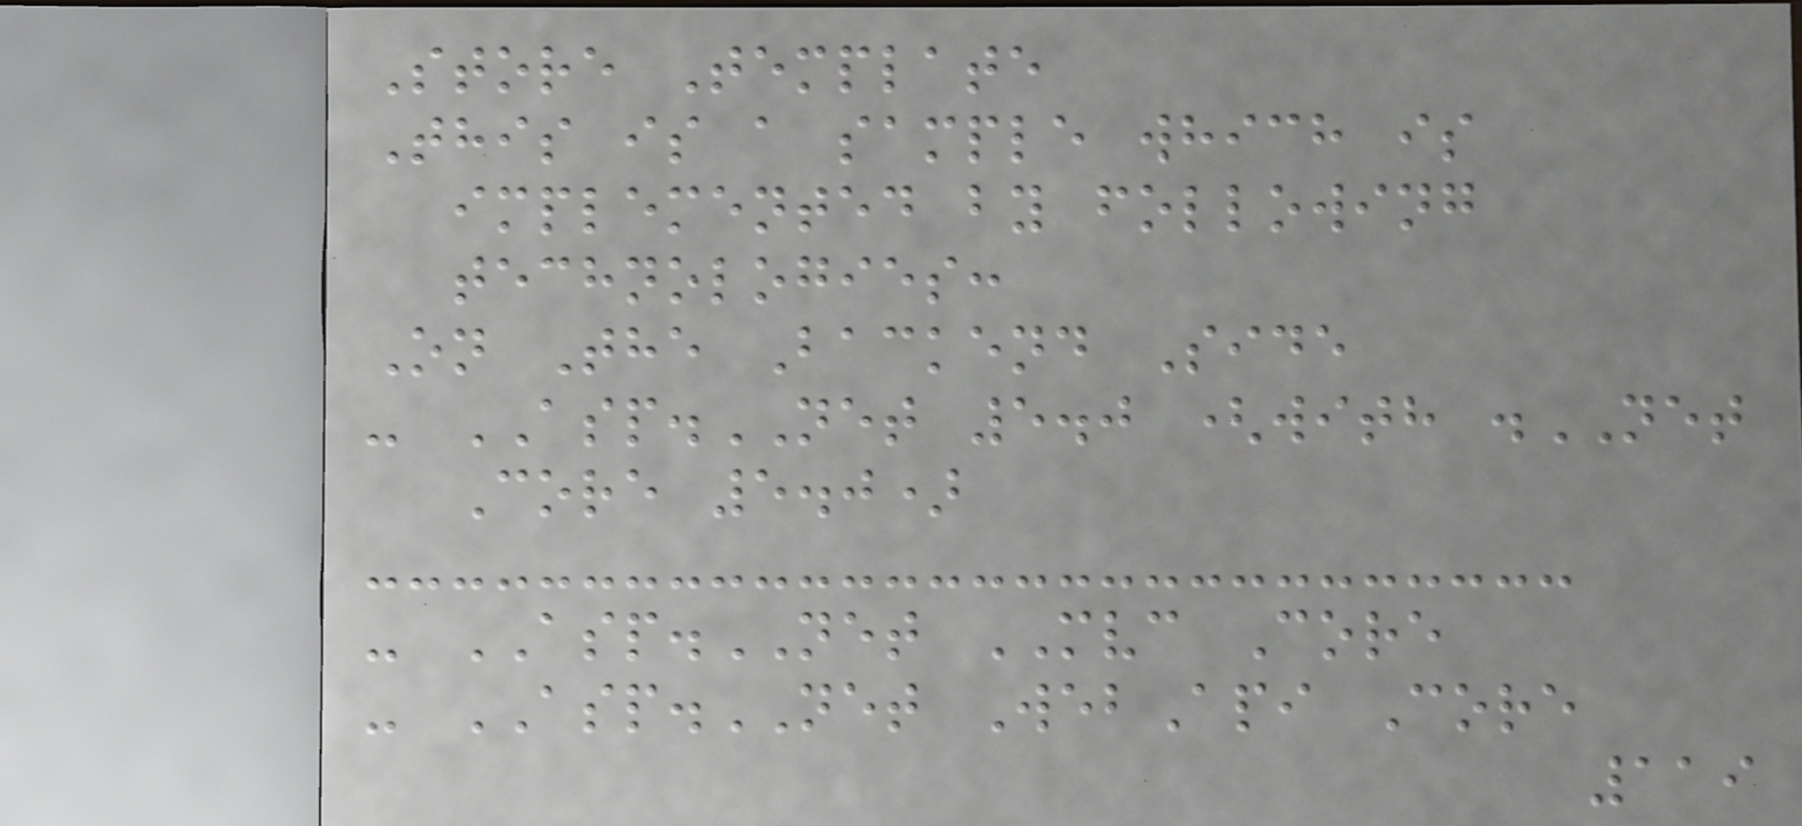Store Template
This is a sample which is
implemented by following
technologies:
On The Backend Side
- ASP.NET 5.0 (with .NET
Core 5.0)
- ASP.NET MVC Core
- ASP.NET WebApi Core
119
